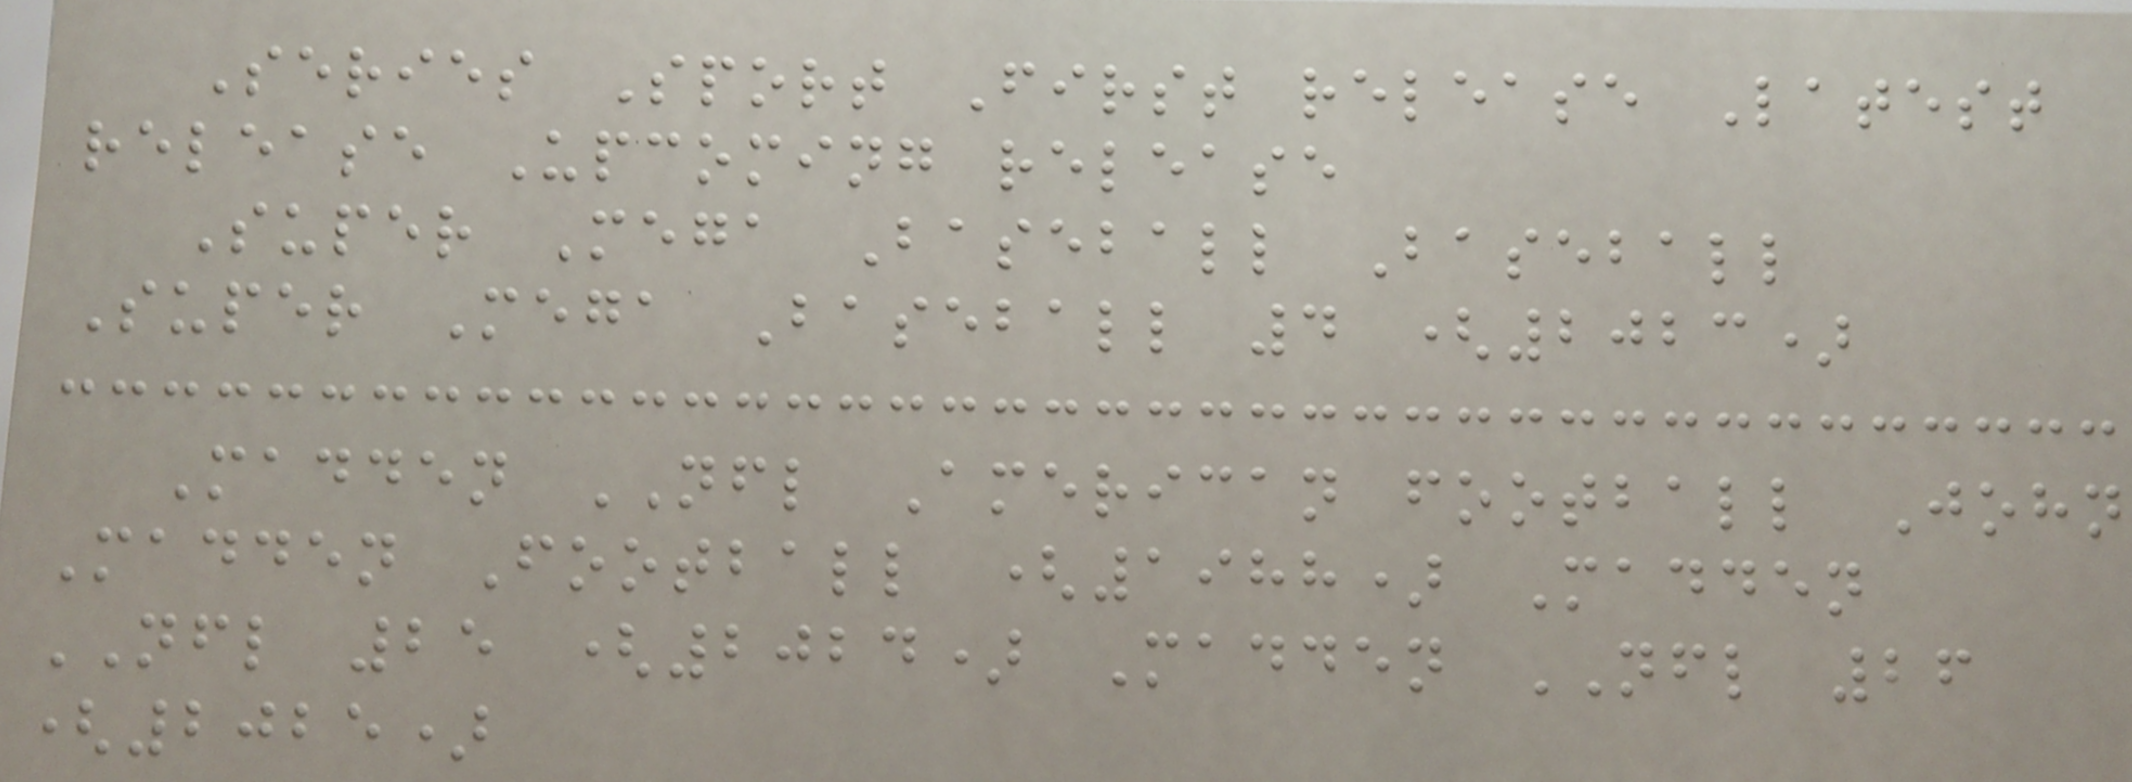Series Sport First release Latest
release Upcoming release
Super Mega Baseball Baseball
Super Mega Baseball 4 (2023)
Madden NFL American football John
Madden Football (1988) Madden
NFL 25 (2024) Madden NFL 26
(2025)
